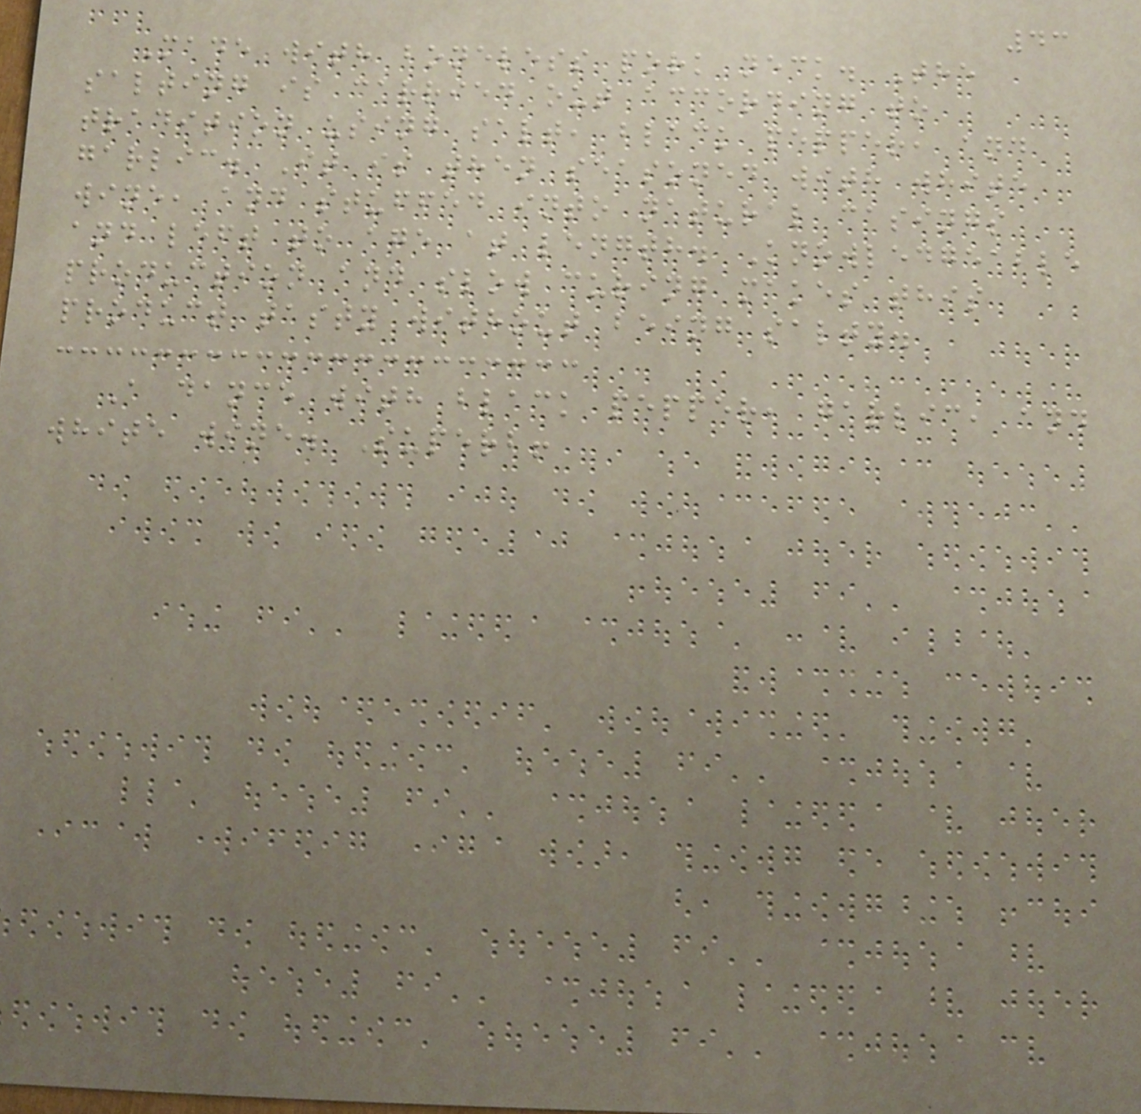43
Made with boneless pork neck. The
salting is carried out according to
tradition using salt, black pepper, and
garlic. It is then seasoned with white
wine, and stuffed into natural casings
and left to age at length. Knowledgeable
production and slow curing makes this
product tasty without being salty.
A dance with black pepper, garlic, and
white wine. Superb!
